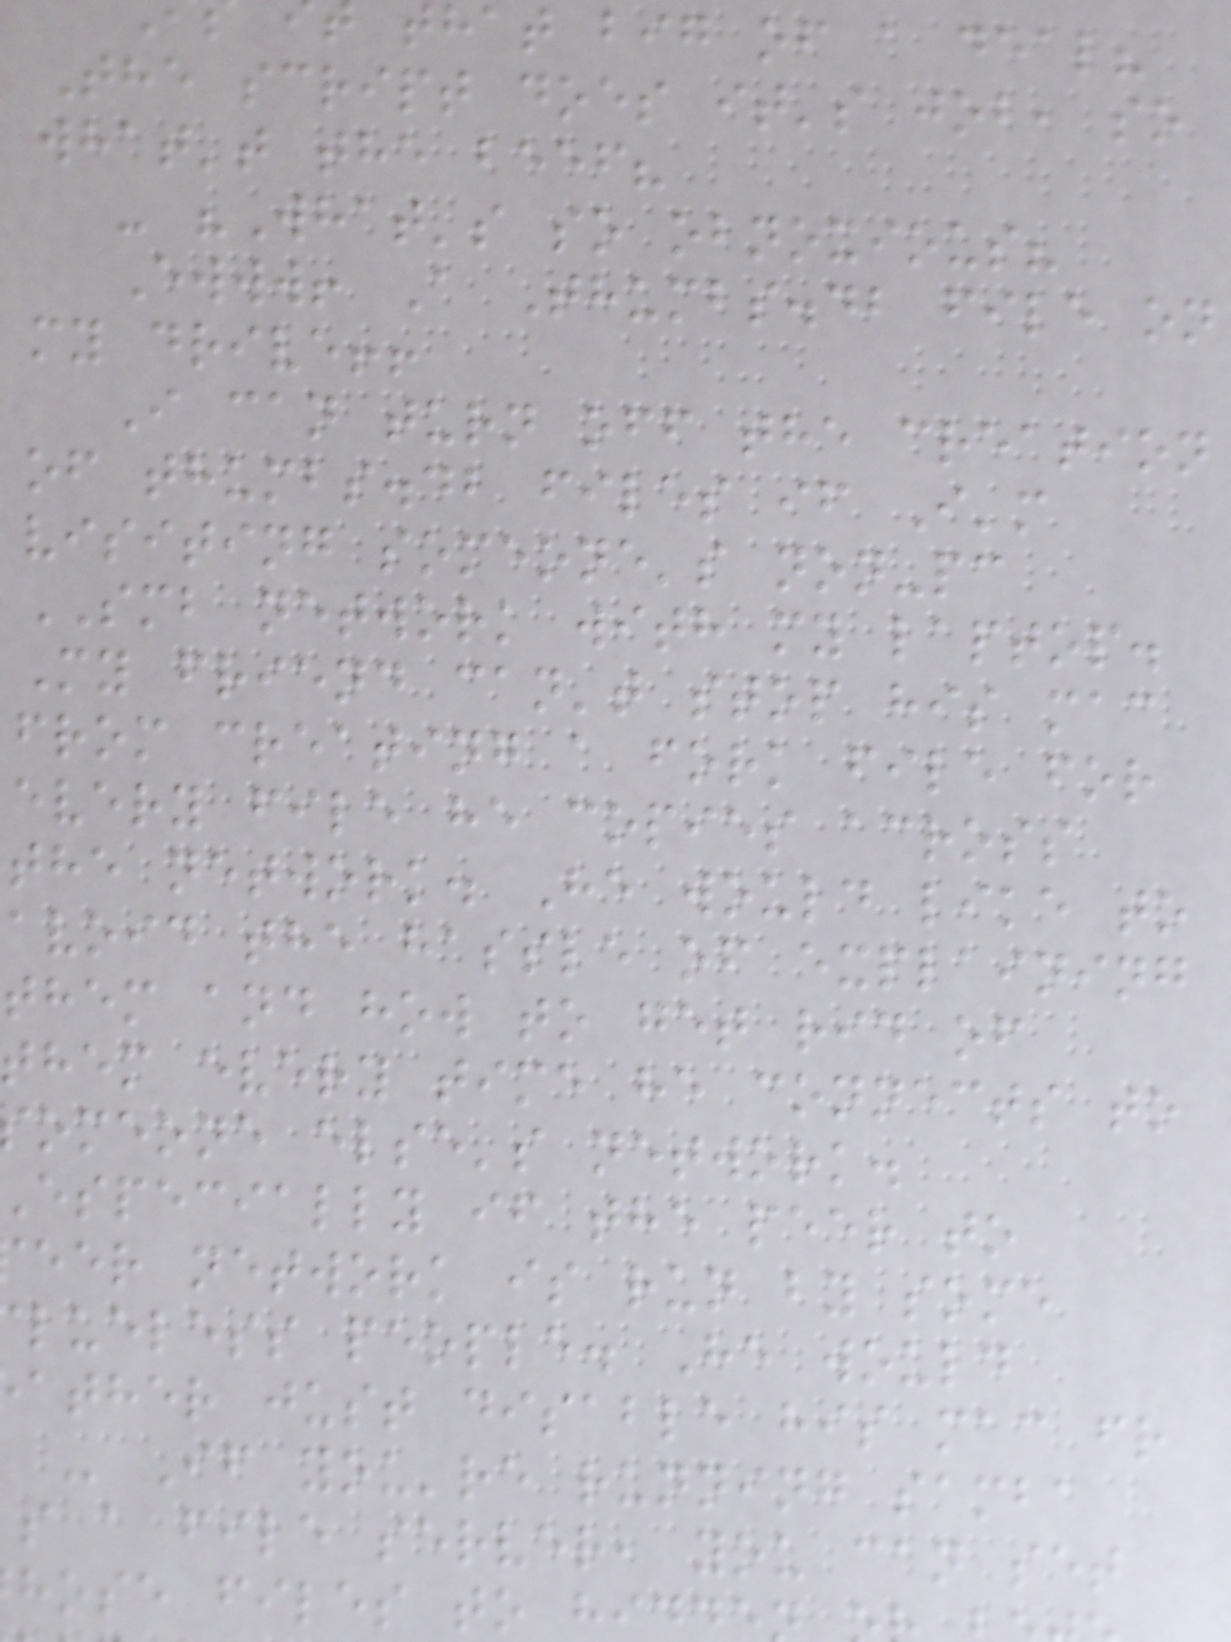that big of a deal?
The script does it's job, so
what't the beef?
- "What's so obnoxious?
Ewww! A Thumbs.db file on
my drive!!
I can turn off the creation
of thumbs.db files if I'm
visiting someone's non-pc
SMB network with my laptop.
My friend can't stop his mac
from creating a fork file for
every file he copies across
the network. He would like to
avoid the hassle of explaining
them and how to get rid of
them every time he connects to
omeone else's network.
especially if the peer to
eer network is run by some
lueless people. He would
ather just disable his mac fr
- If you're running samba
s a file server, you can set
hose files to hid
